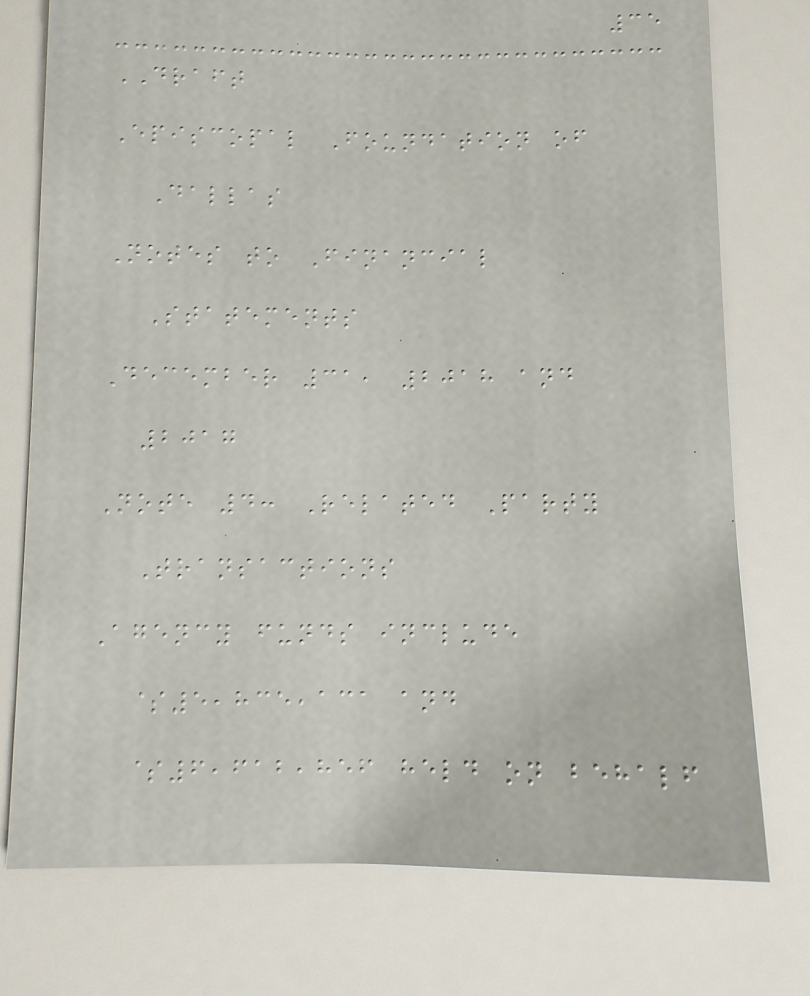35
DRAFT
Episcopal Foundation of
Dallas
Notes to Financial
Statements
December 31, 2018 and
2017
Note 4: Related Party
Transactions
Agency funds include
$5,835,131 and
$6,612,856 held on behalf
